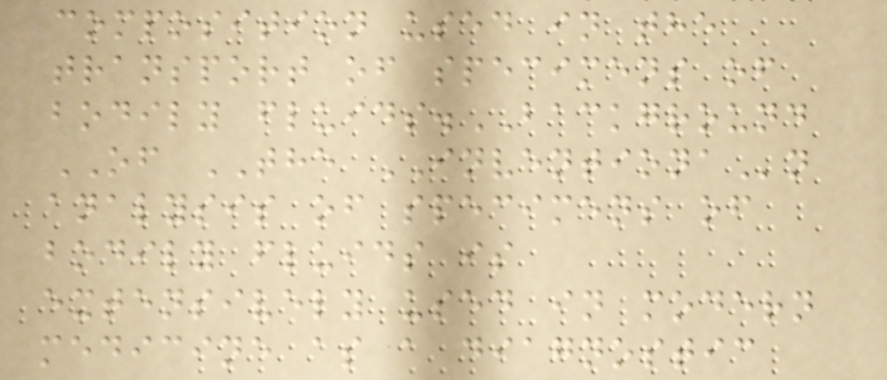composition used in the
transport of specimens of
bodily fluids.BACKGROUND
OF THE INVENTIONAn
analysis of specimens of
bodily fluids is
extensively used in modern
medicine as a diagnostic
